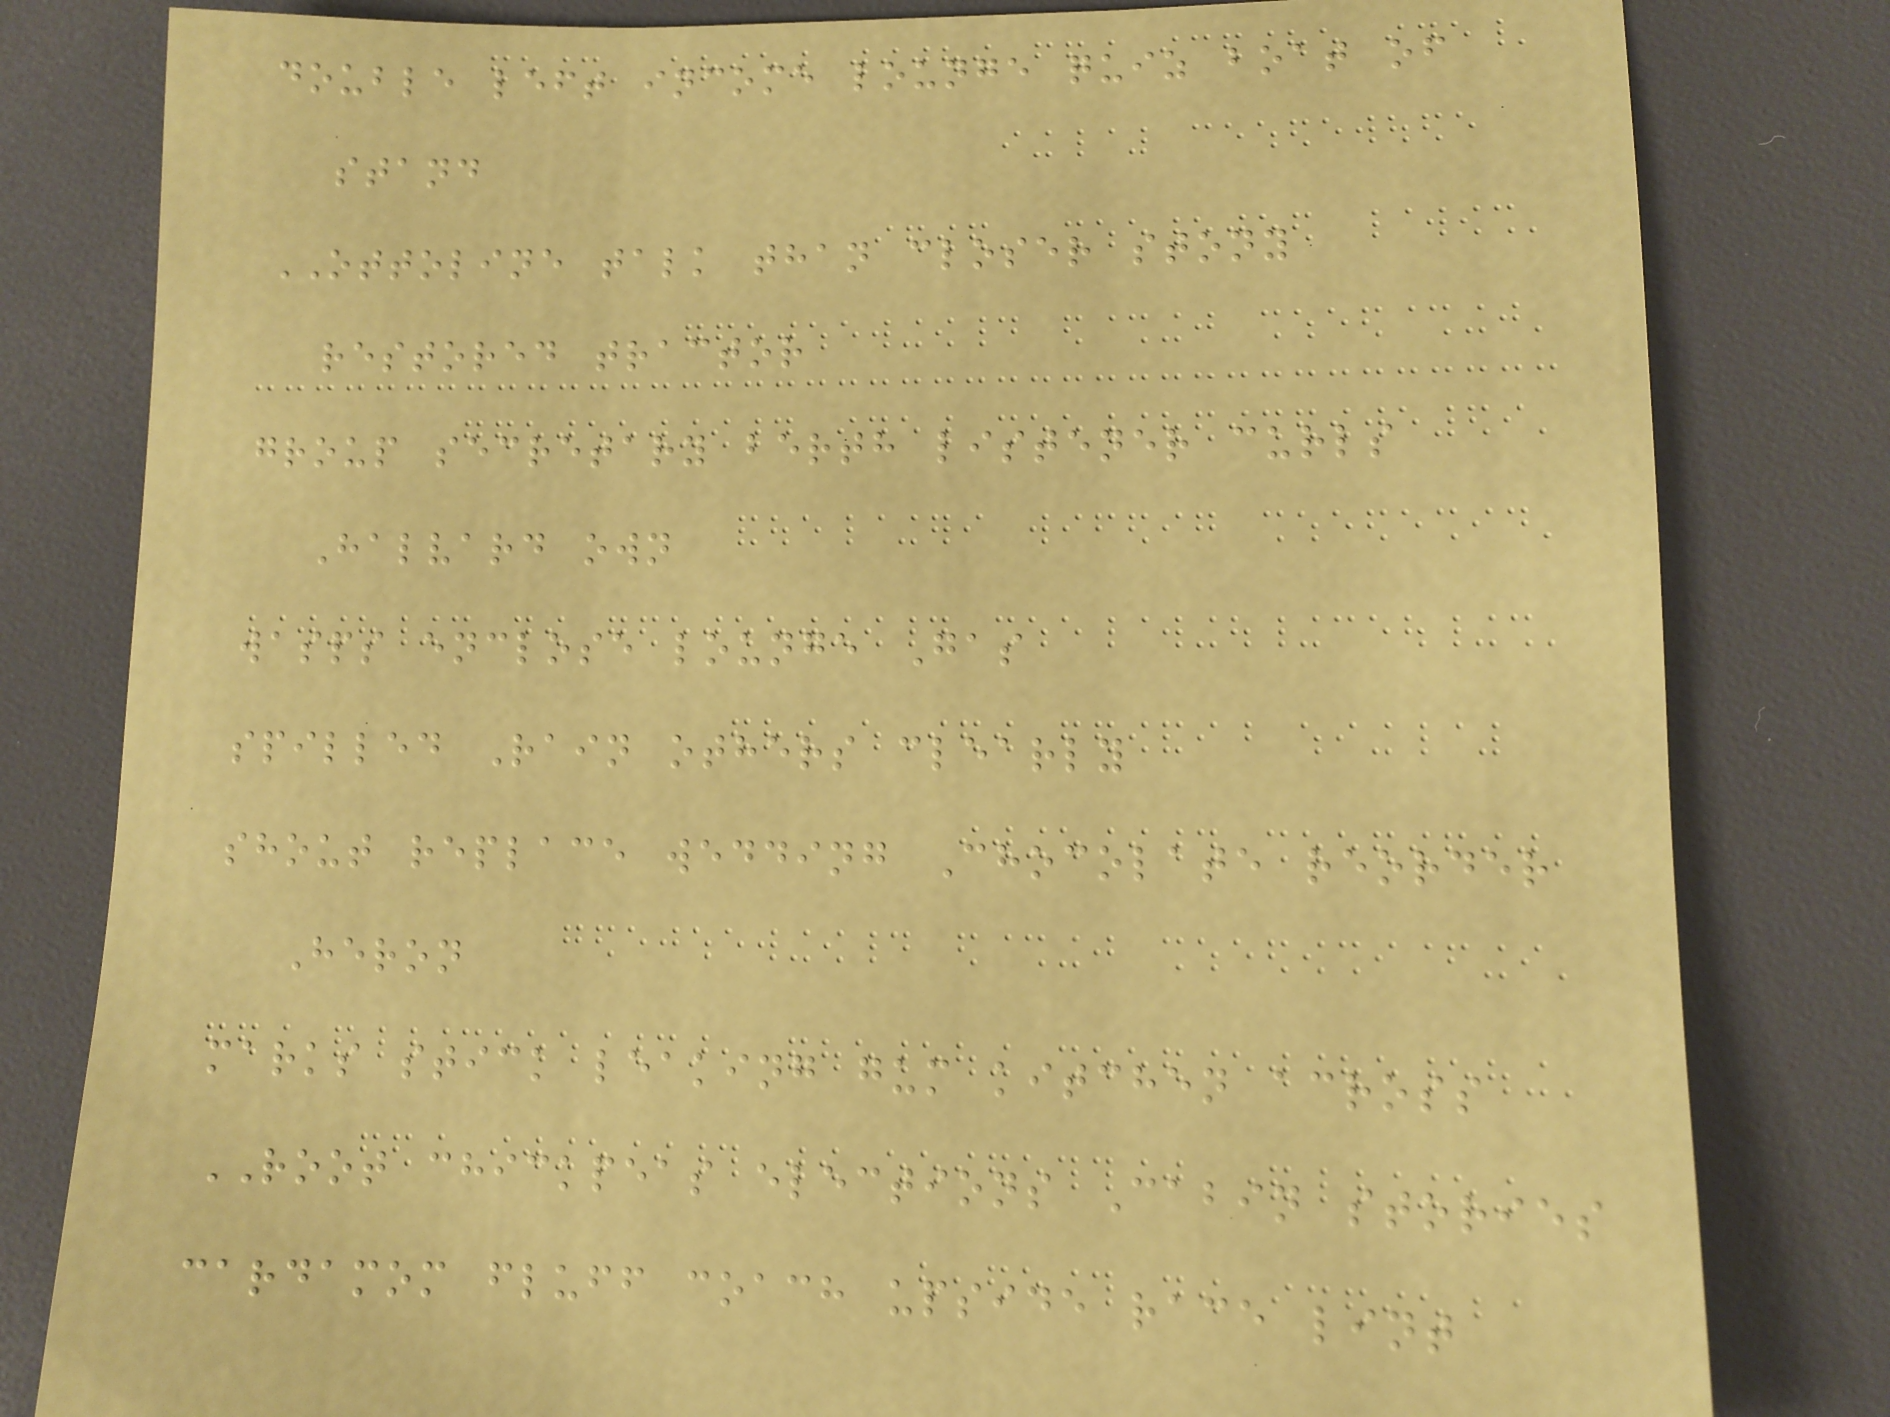double left income lounge quiz boat of
stand
OTTOLINE talk than closer stony
restored tractor
group secretary berth listener curls
Halvard own
wasps enclose lounge Gas
spilled Rain others clearly
shout replace wedding Chocolate reorder
Heron
marks stick leaking gum kitchen across
ROOT chickpeas elections Cabin stories
cardamom fluff coach upside race lint
